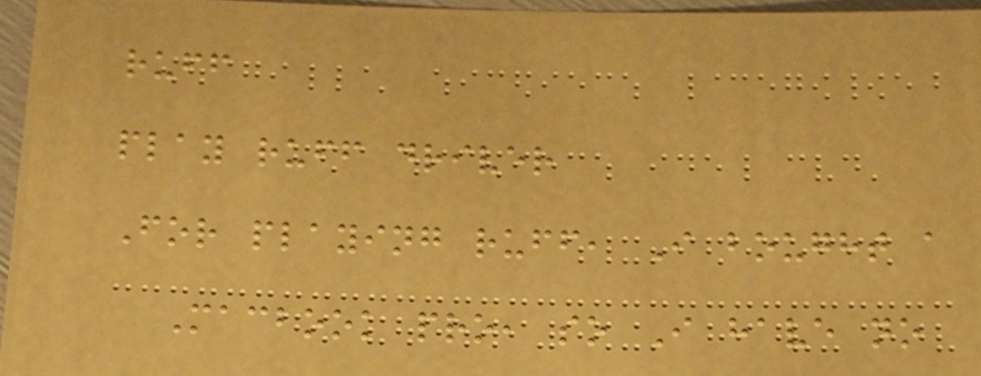ruff
play ruff driver
For playing ruff, I bought a
Macbook pro, so I have no
